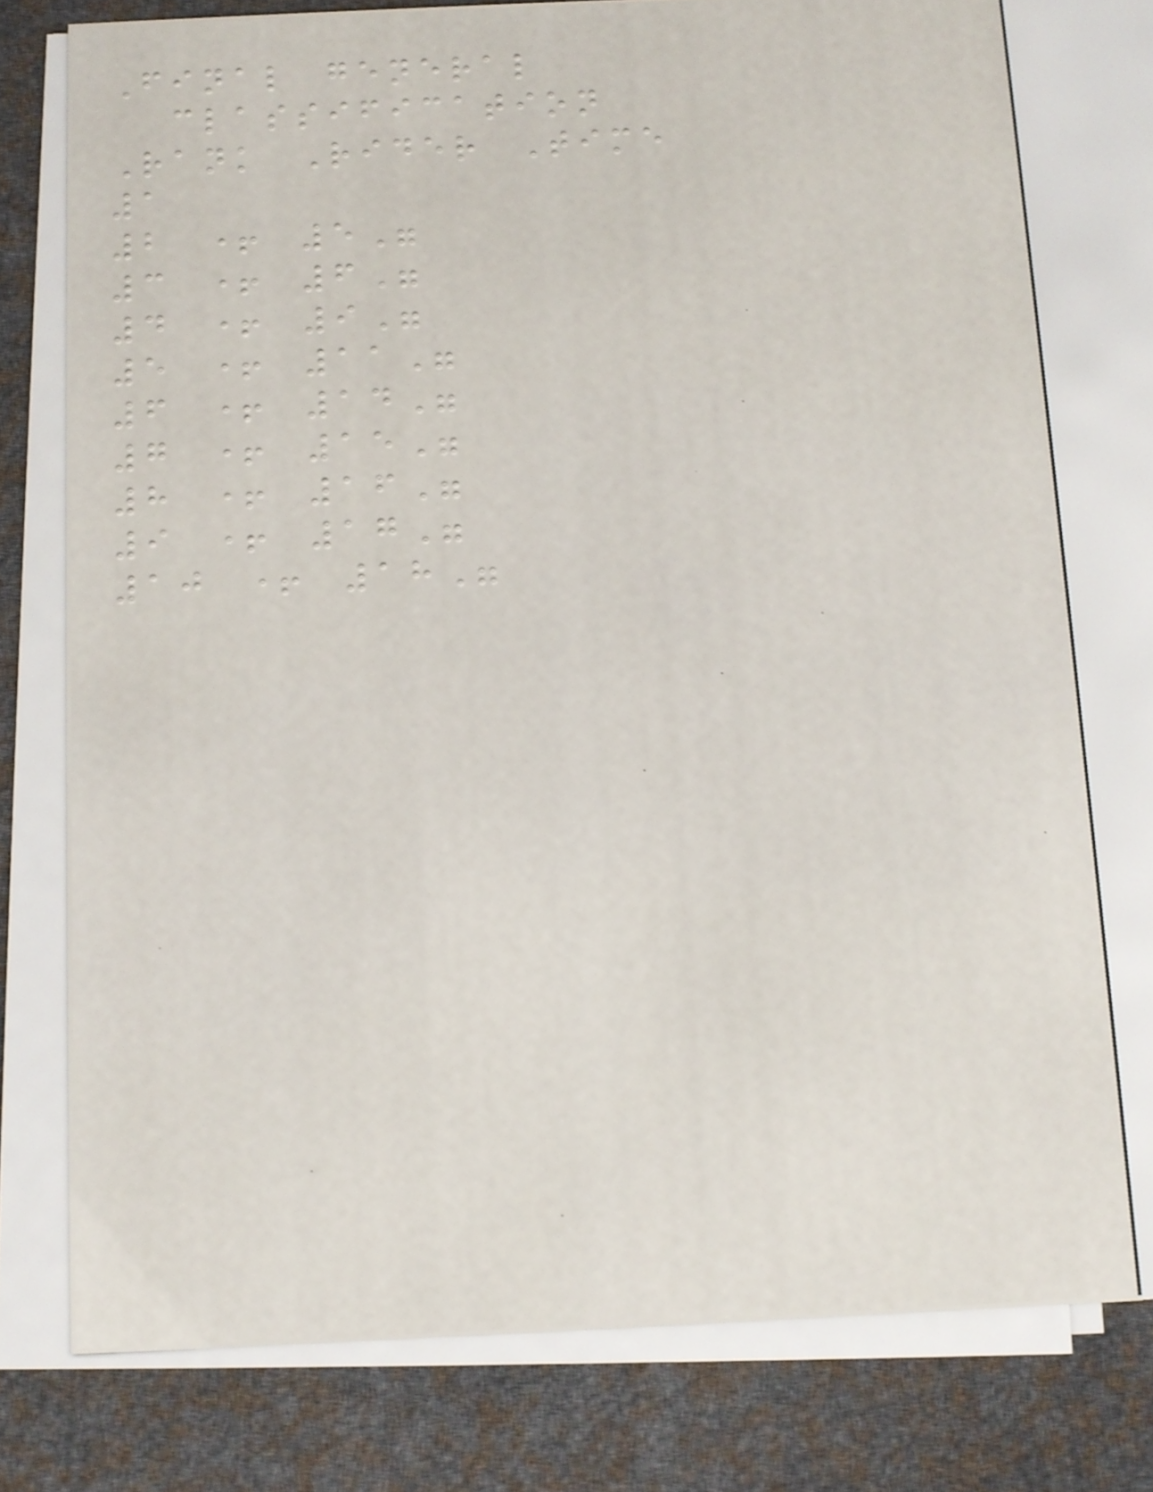Final general
classification
Rank Rider Time
1
2 + 5"
3 + 6"
4 + 9"
5 + 11"
6 + 14"
7 + 15"
8 + 16"
9 + 17"
10 + 18"
